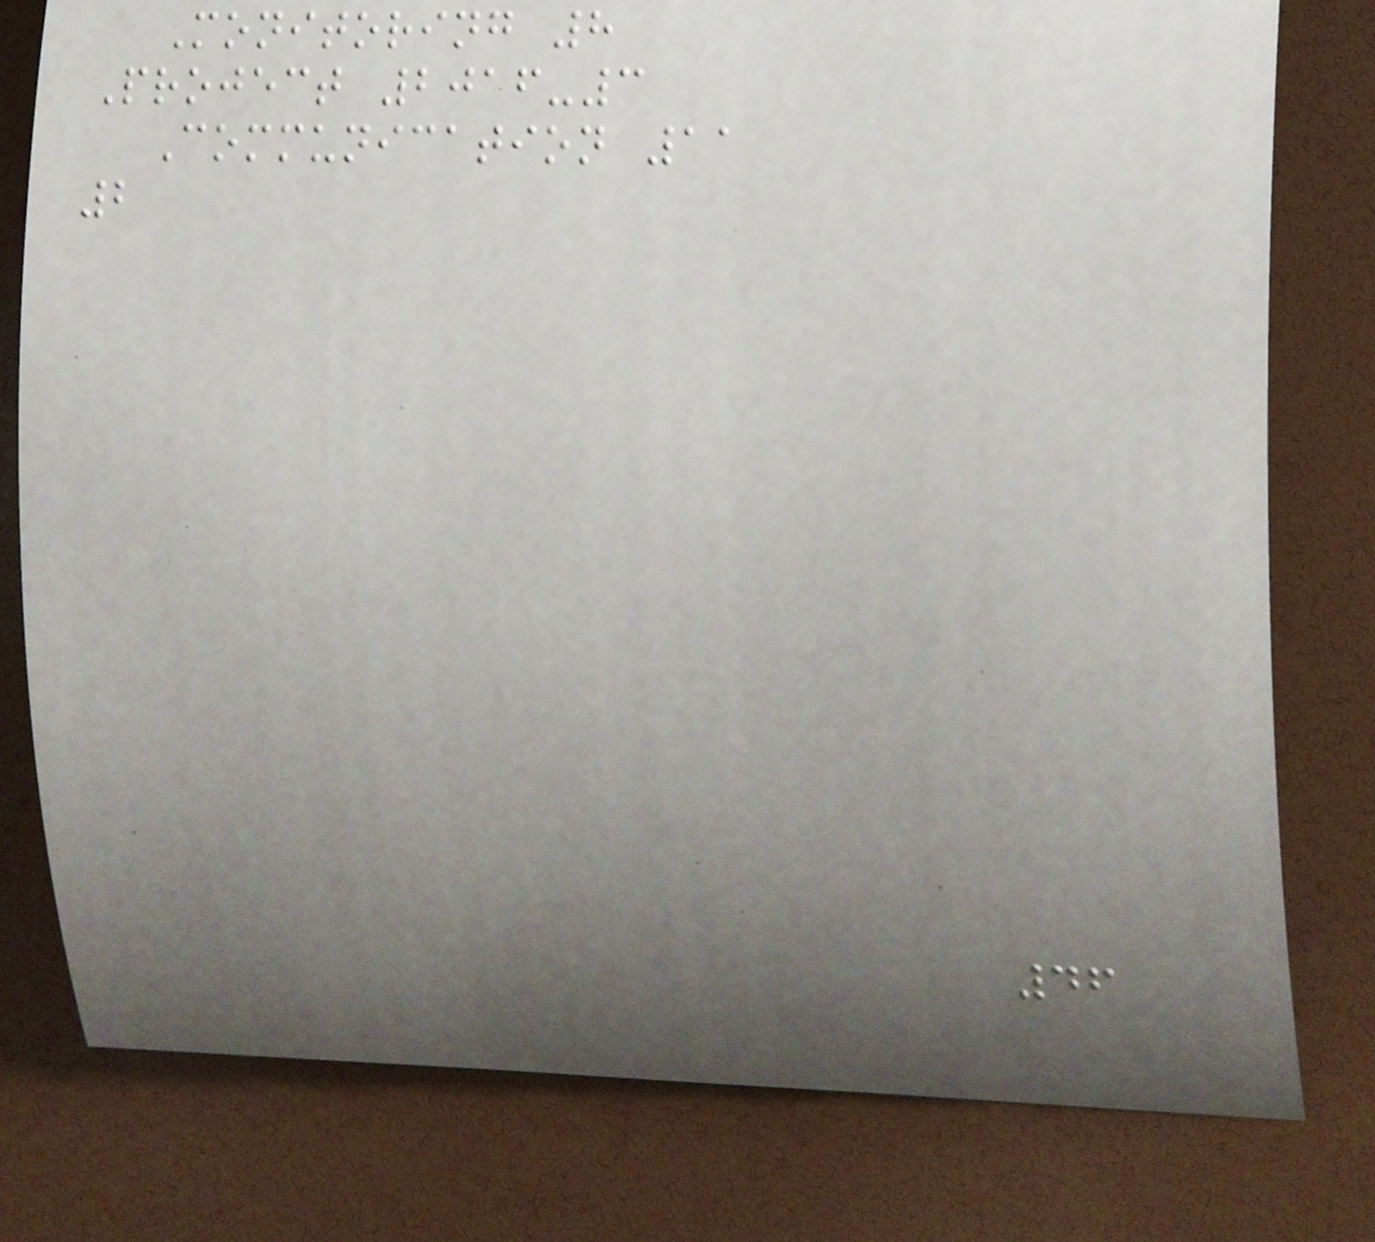Monitoring 8
Project 2016-3
Communication 11
2
46
